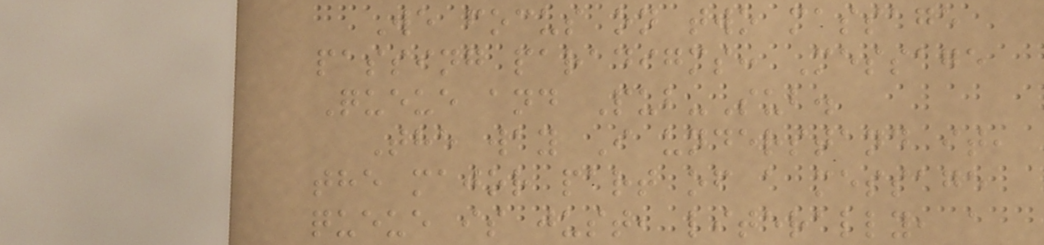We focus on two massage
passing paradigms: Message
Queue and Pub-Sub.
The way I understand it,
the major part of a message
queue is just, literally, a
